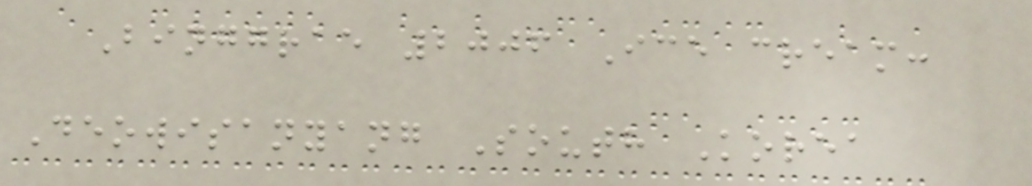Binggrae 2006 Ice cream:
Deowisanyang South Korea
